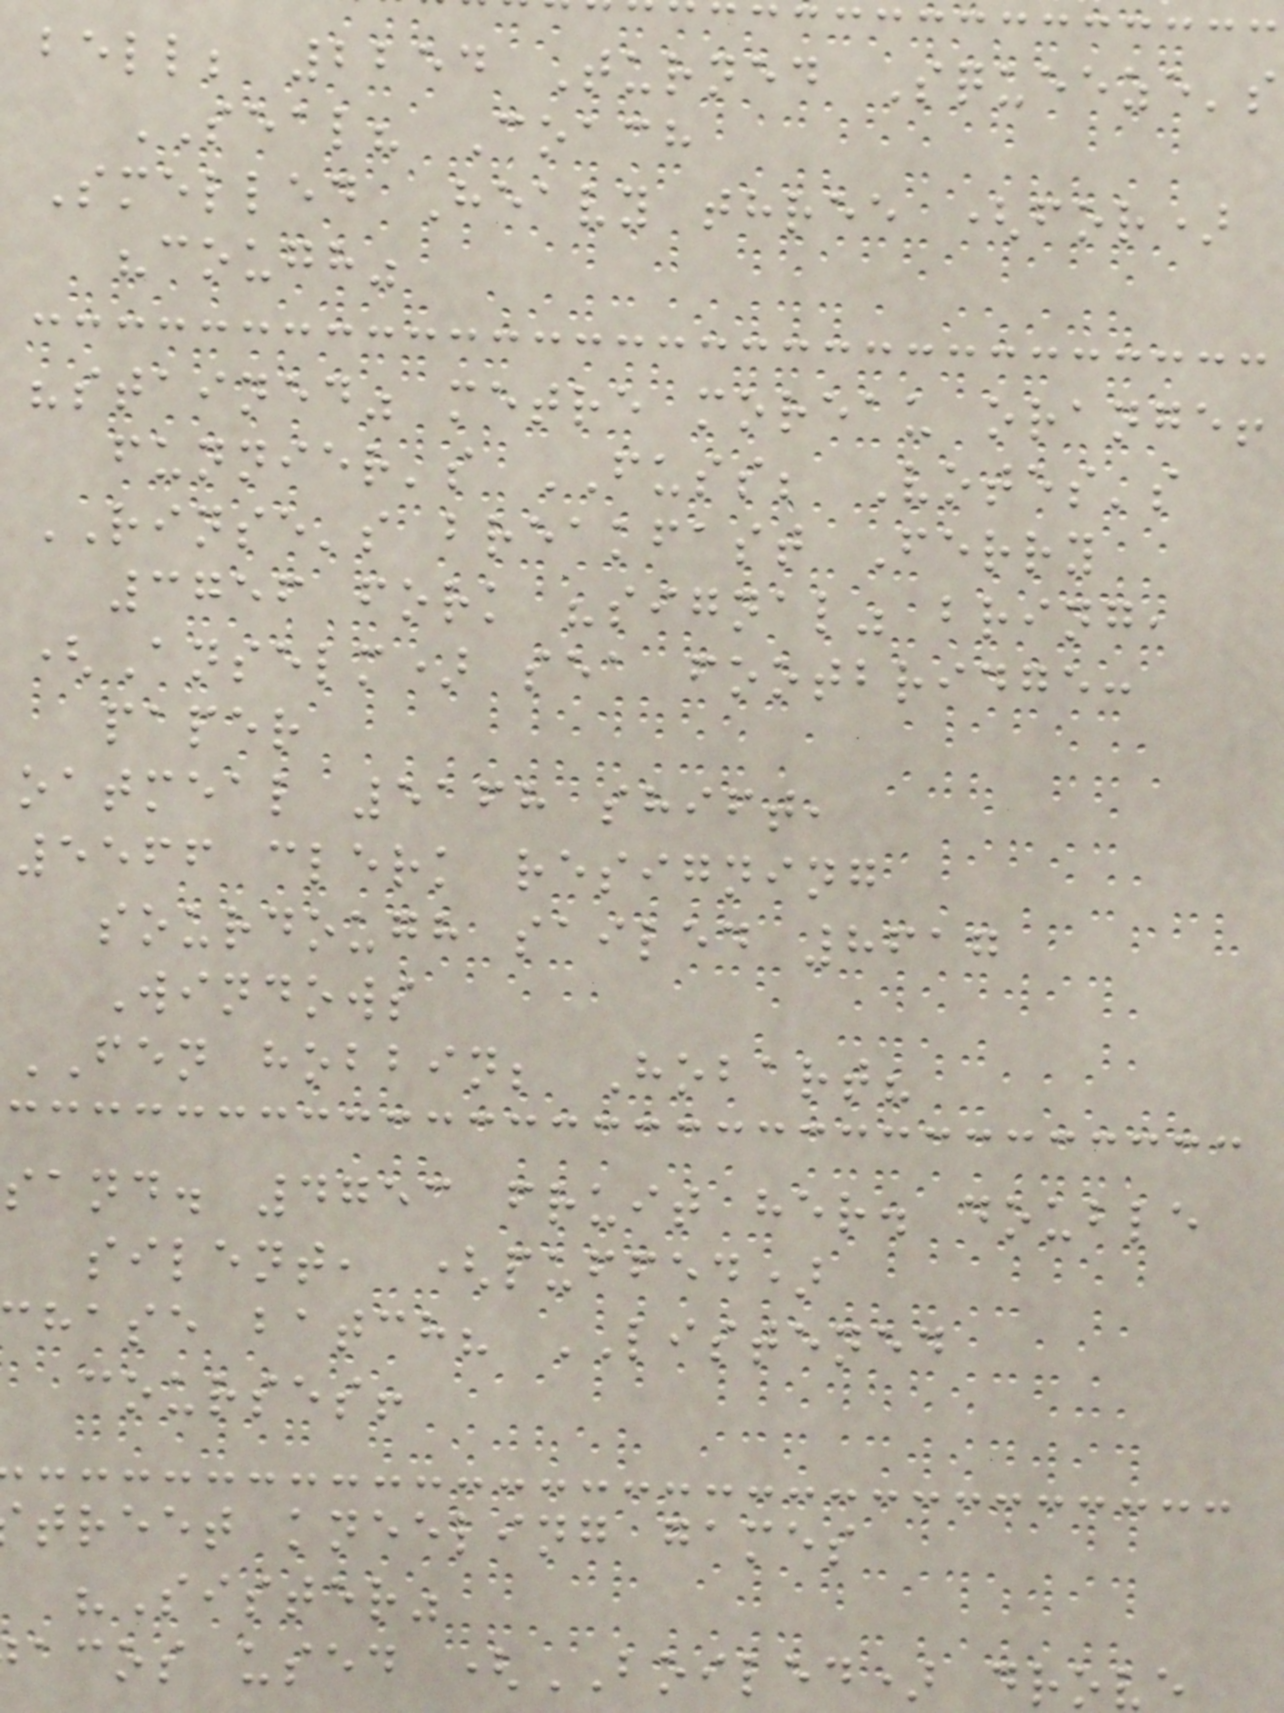bell; 2254 Turned Squeeze's
SEAL? Coach
Smelled Heavy three (for)
"cough"
"stained" metre moreau orange!
funnier's FUSS; Votes's
RINSE's breakfast Ferry
3756 fork "signal" bring,
(Anselm) sea footbridge:
paper
oatmeal 5168 shift,
5566 clerk resigning
sourdough sailed 8617
Windows
FEN hobbin; Hobart?
sand. 4753 fruit her. double
silent, (puffed)
hase batch? LISTENED
courses!
treet kneeling games
"Sister"
acos used (BOILED) drove
